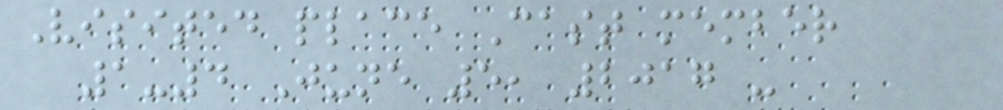Visited place Cast member
1-4 June 5, 2017 -
